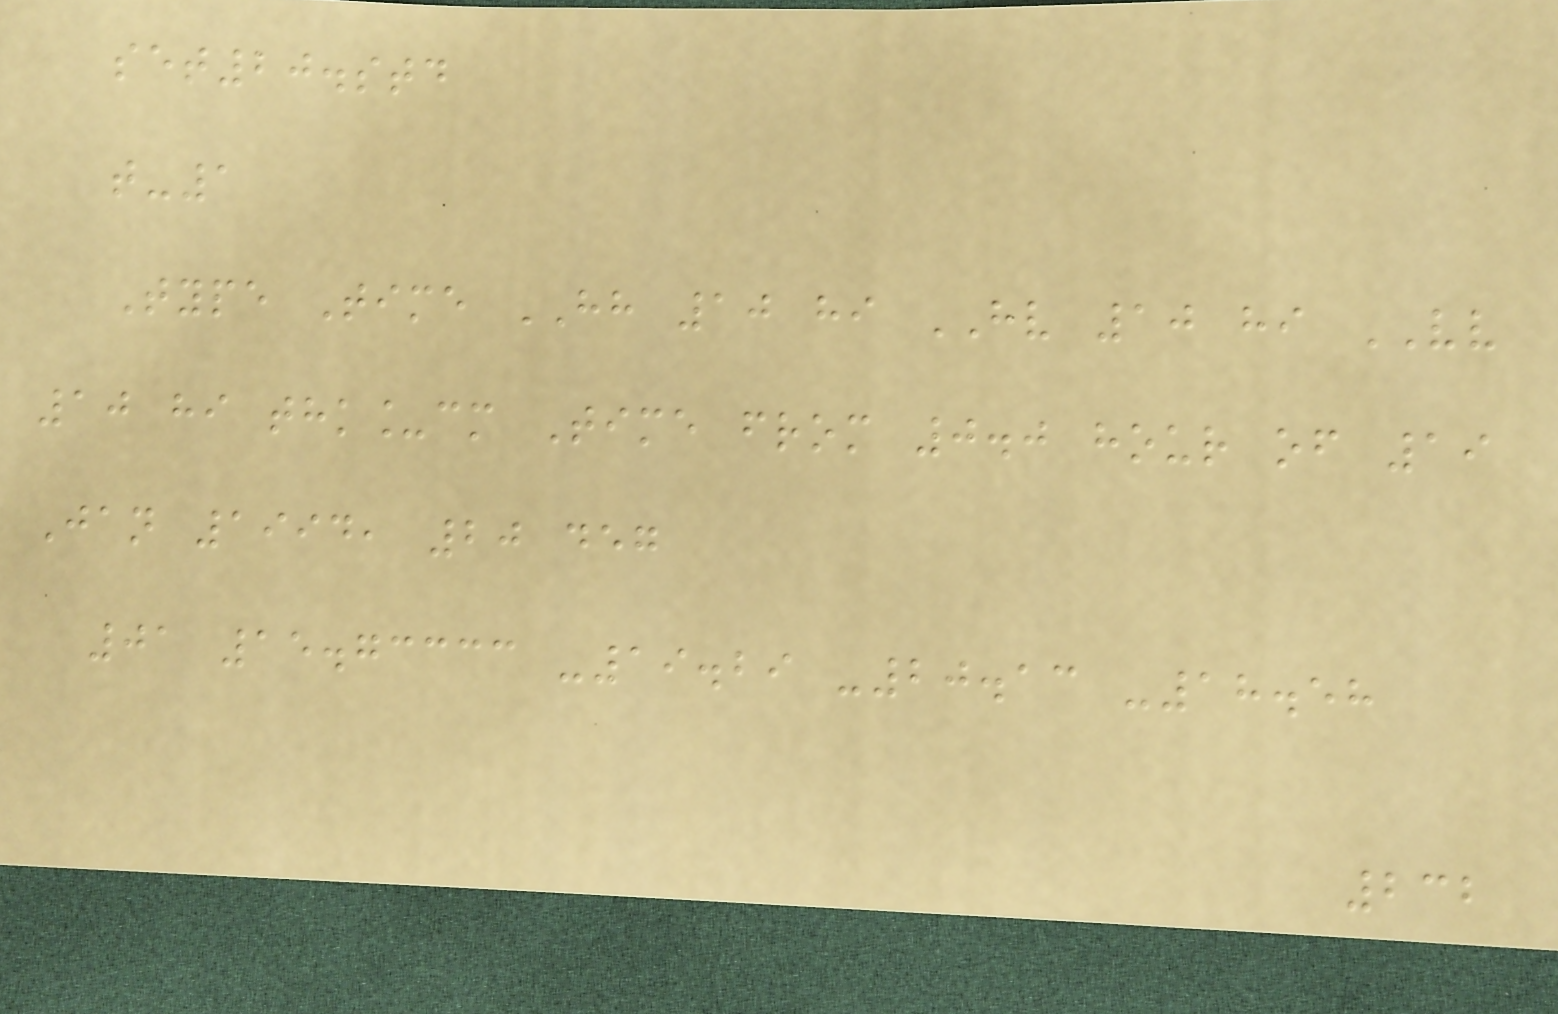set20.std
t-1
Type Time HH 10 hi HV 10 hi VV
10 hi thk_cm Time from 0.0 hour of 19
Jan 1994, 20 deg
01 15.73333 -19.29 -20.13 -18.58
232
